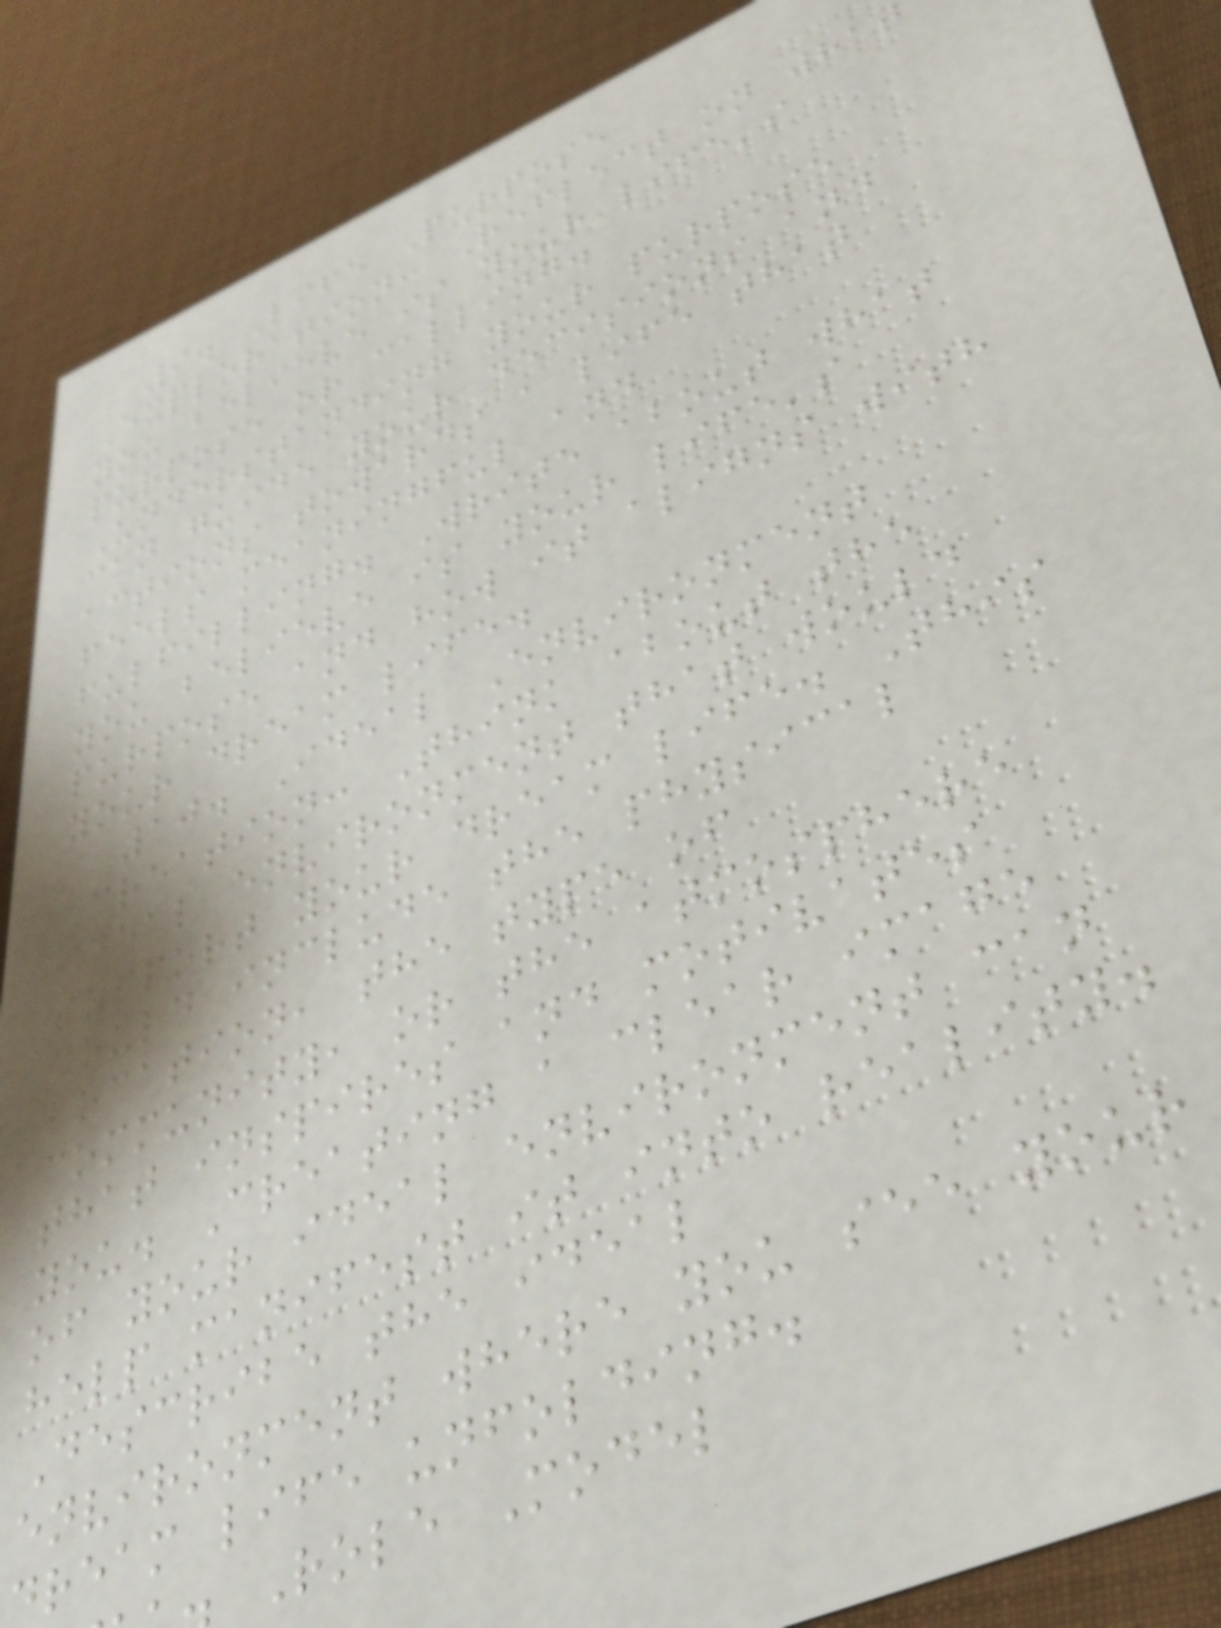9. Life Purpose
Exploration: Reflect on what
you believe is your life's
purpose or calling.
Understanding your purpose
can guide your decisions and
actions towards a life that
feels meaningful and
fulfilling. Write about what
you believe is your life's
purpose and how it aligns with
your dream life.
10. Ideal Environment
Creation: Think about the
ideal environment that would
support your dream life. This
could include the physical
location, the type of
community, or the atmosphere
that inspires and motivates
you. Creating a clear image
of your ideal environment can
help manifest it into reality.
Describe the ideal
environment where you see your
dream life unfolding.
Role Model
